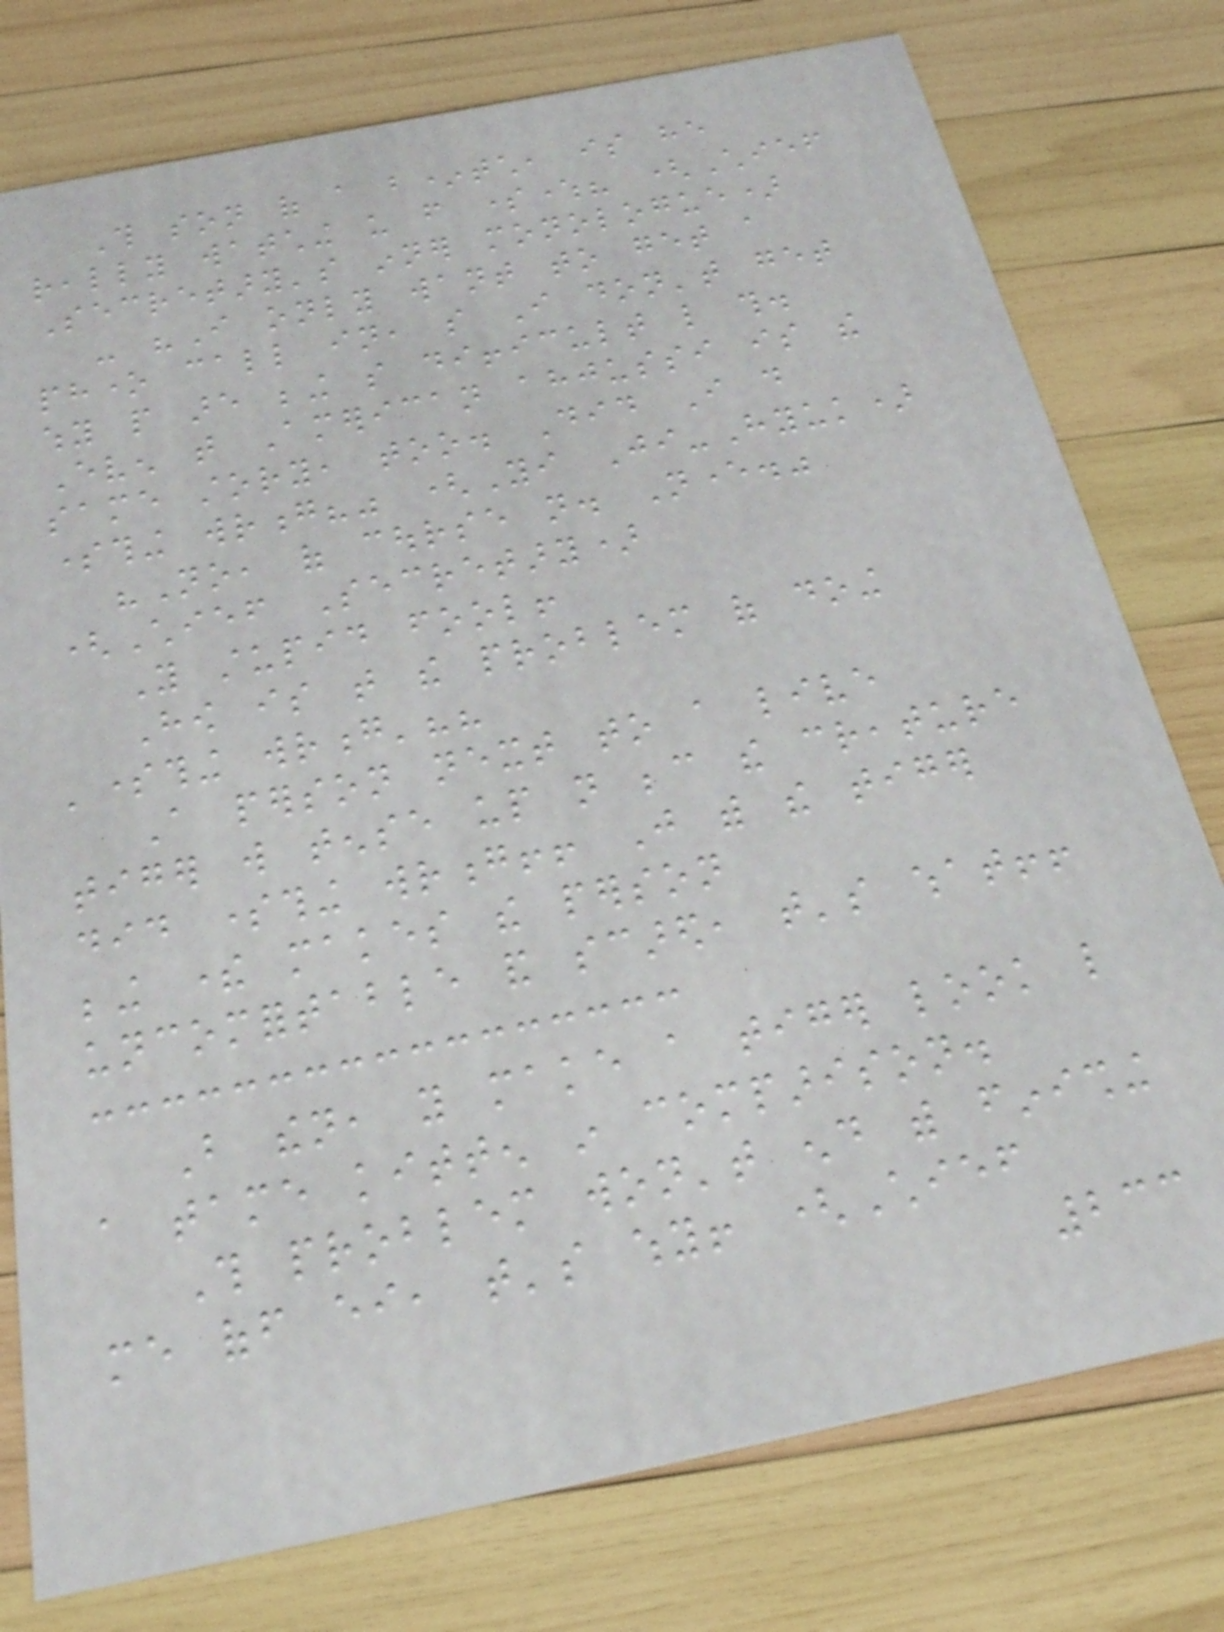This son of a b*tch, is he
really watching us from somewhere? (Chief
Secretary's inner monologue)
- "I only want to get a
phone call in, so I don't get
why people are being so difficult like this.
Even that American ahjussi is the
same story, too. Did I do
something wrong?" (Yi Ji-Hyuk)
"No, of course not. Never."
(Chief Secretary)
You stupid fool!
How is that the problem of doing
'something wrong'??
A person next to a live
tiger will tense up not because the creature
did something wrong!! Just with the tiger
being there makes the person
uncomfortable and scared, that's what!!
But then, you make a tiger look like
a tame kitten in comparison.
This problem won't end with finishing
me off either, that's why! (Chief
233
